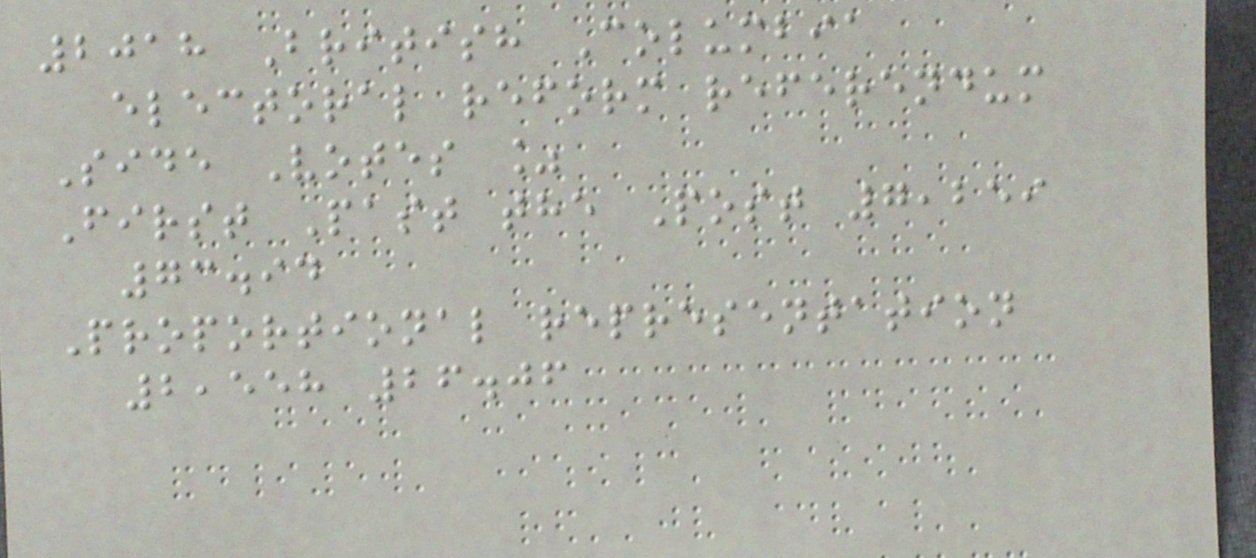2018 British Columbia
electoral reform referendum
Side Votes %
First Past the Post 7,259
73.94
Proportional representation
2,558 26.06
